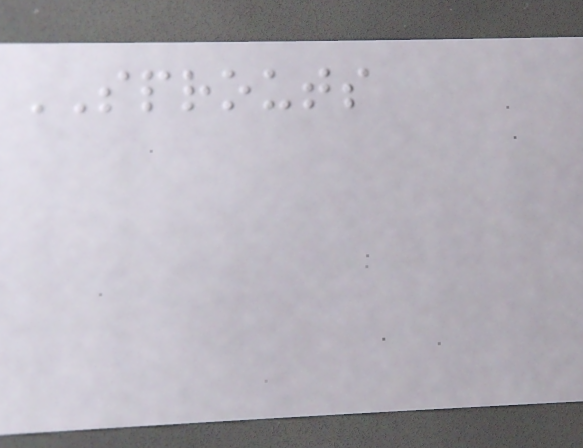SPROUTS
